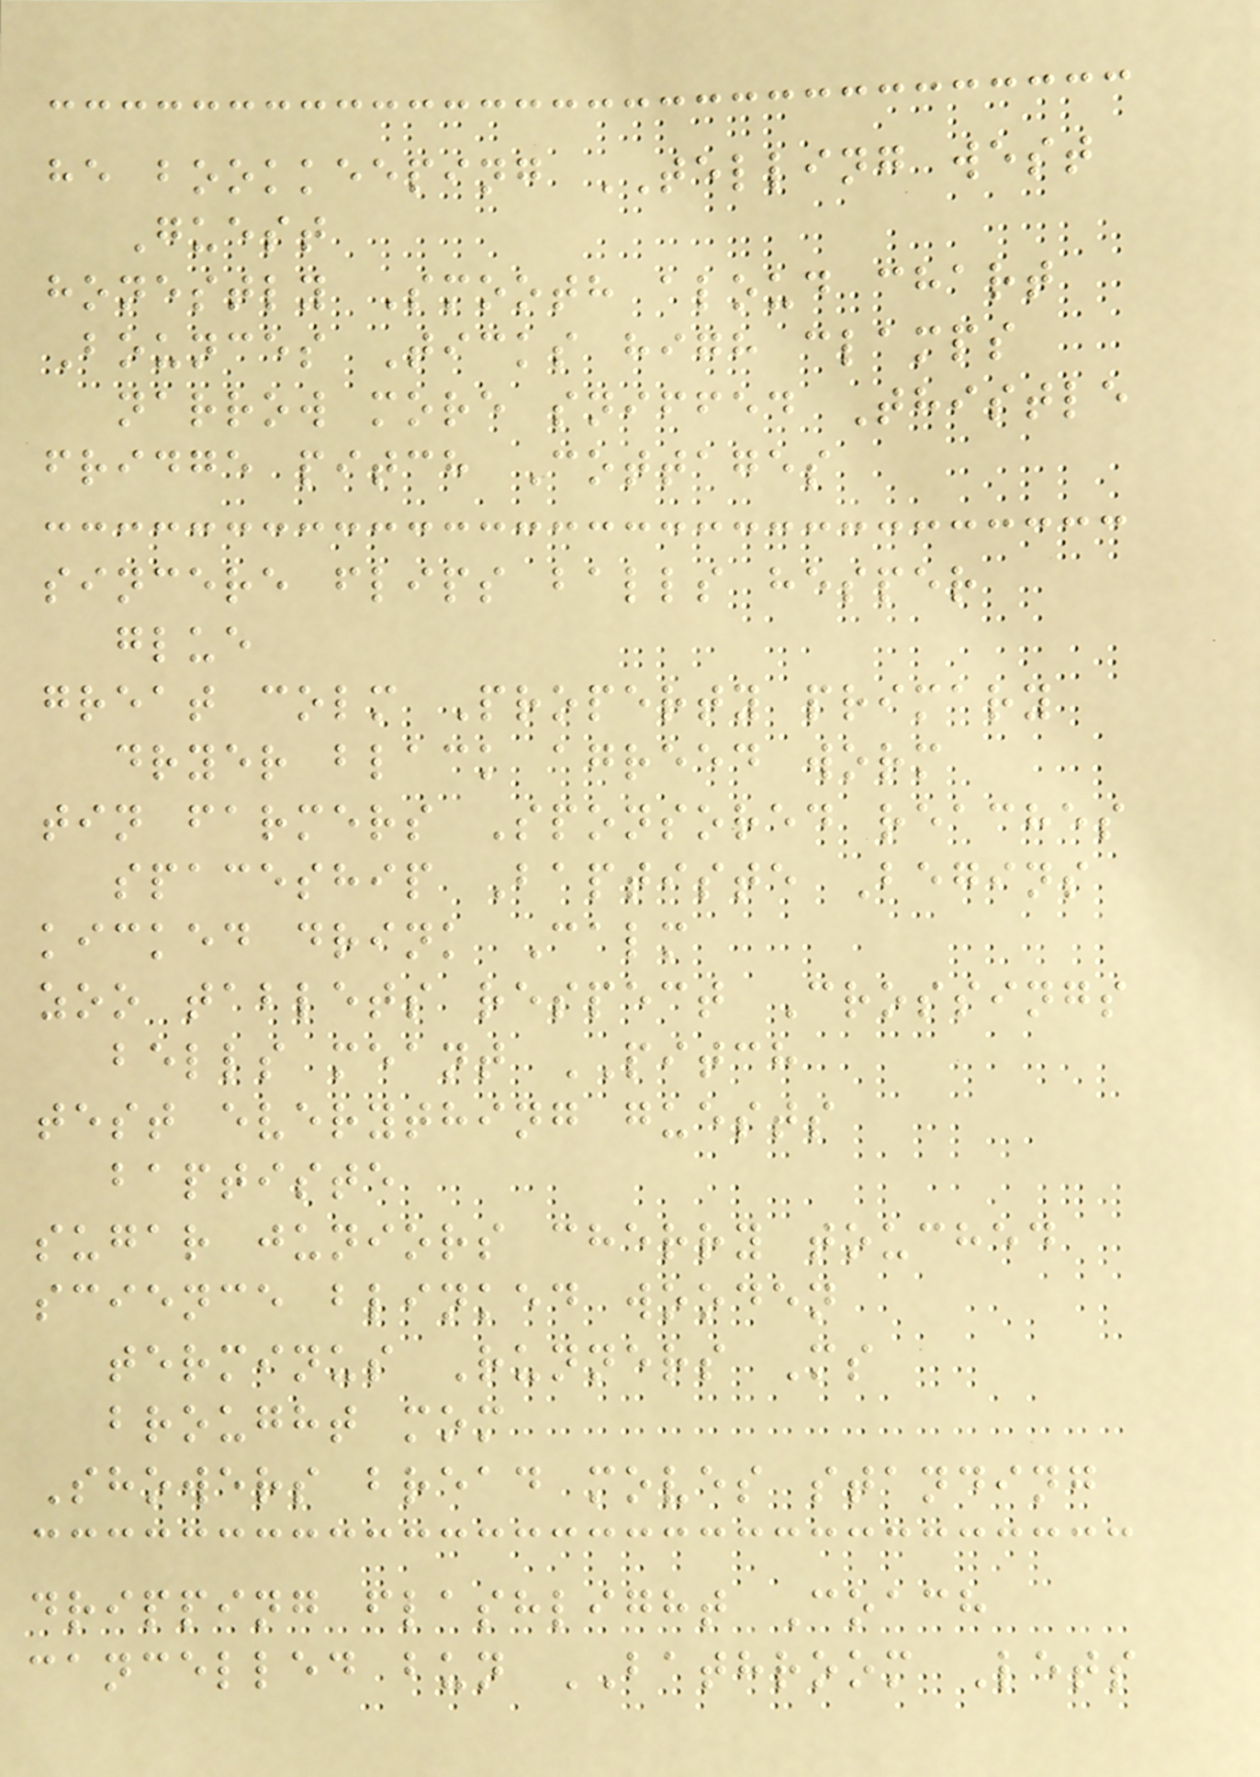he bookkeeping TELLING west
Guest
honestly Smooth aloud chart
Bounces Ticks high clamps
narrow more sniffed Thistle
fridge pitch Cottages
sincere flips balls hesper
glue
great colm Property primary
dryer black agreed worm
tin farmers Sponsored reaches
spaceship Baptiste Begins
kicked drink Calm
zoo tablets respect Crossings
bells meant PITCH
test everything guests
baptiste
sugar juniors cherry touched
science blinked wooden
terminus Runners Ms
brought mom
Showers bread moves standing
dripping flashlight Coach
cancelled bun BATHROOM Lets
